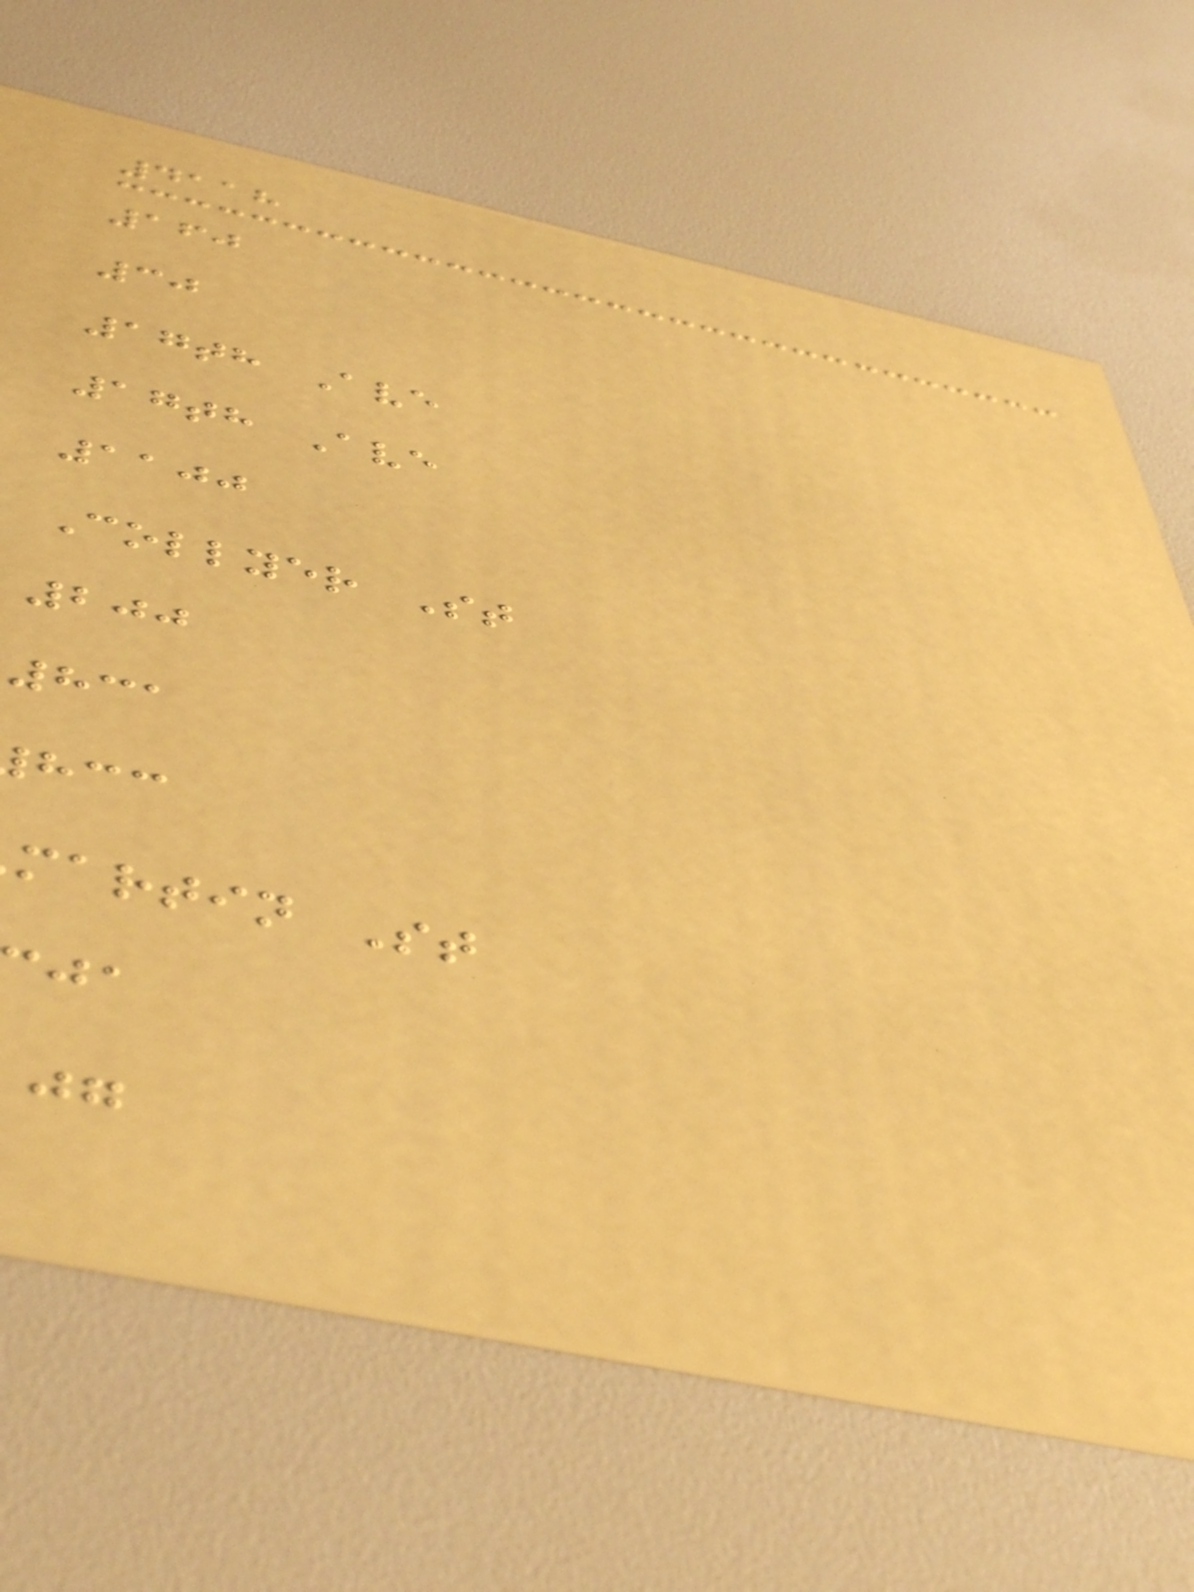4118
160
30
17th Ave
17th Ave
1100
Collyer St
200
831
martin St
